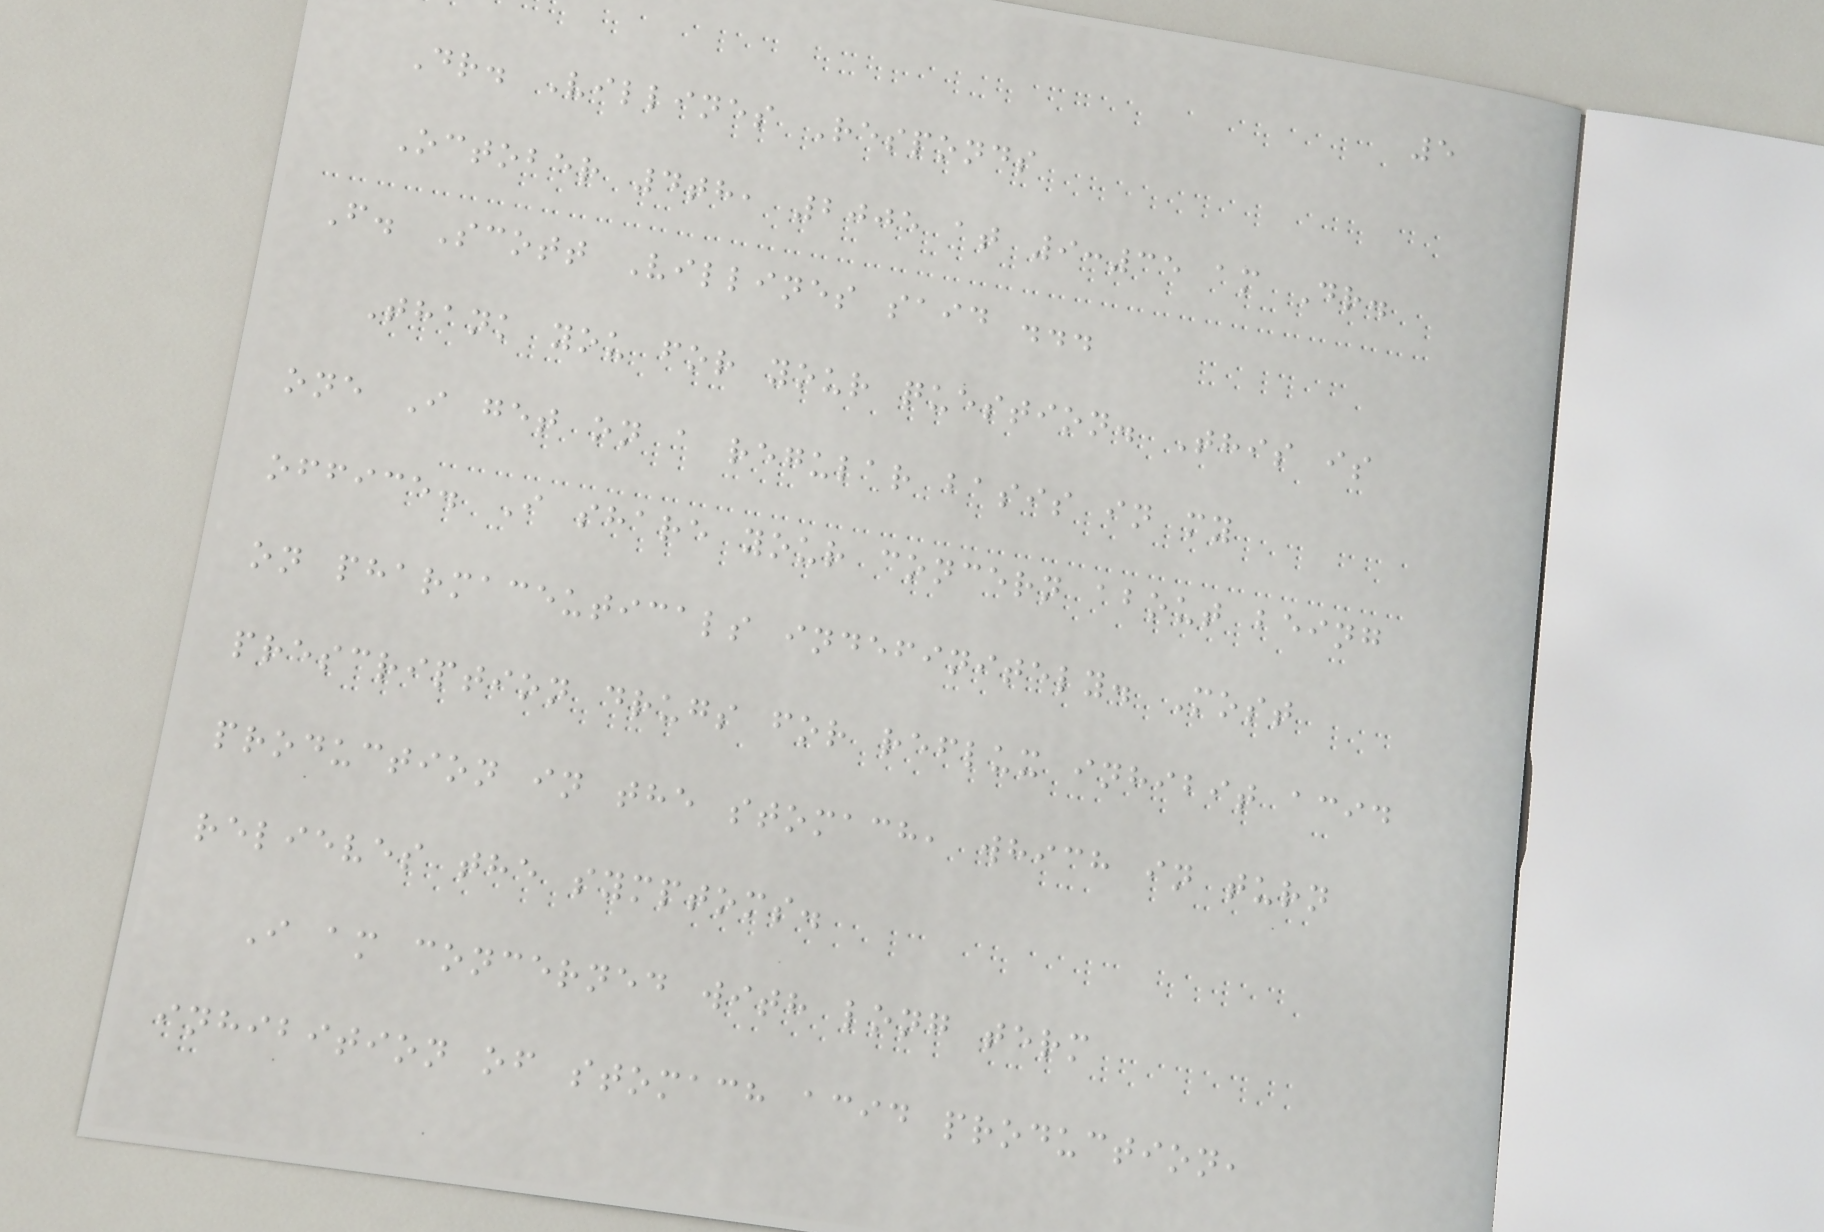5
Dr. Villines Responds
October 4th, 2005 at 9:35 am Dr.
F. Scott Villines said ...
Thank you for your question. This is
one I get on a regular basis in my
office. I share your concern about being
on pharmaceuticals indefinitely. Most
prescription drugs for reflux inhibit acid
production in the stomach, which in turn
relieves the symptoms.
I am concerned with long term
inhibition of stomach acid production,
